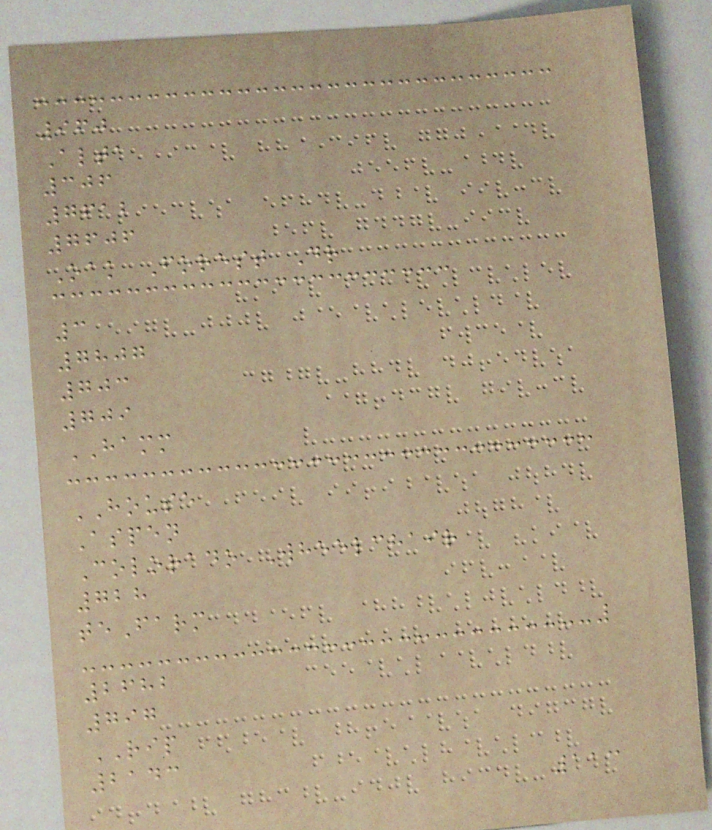960
Alta
306
7612
7606
Oak Forest Dr
3
7807
703
709
HAMM
HOUSE
Aspen
Colorado Wheelchair
728
teFarm
2682
797
RIP
2143
113
